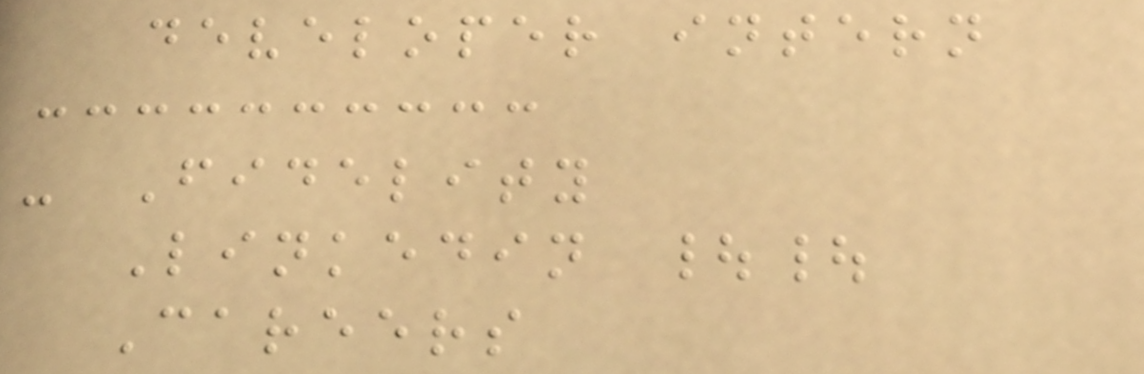developer intern
- Fidelity
Linkedin ||
Careers
